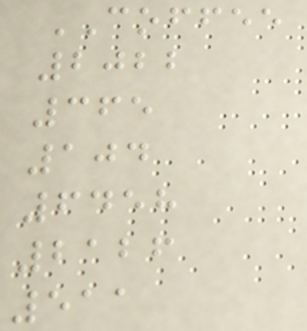COFFEE
2022
365
104
6458
2126
511
